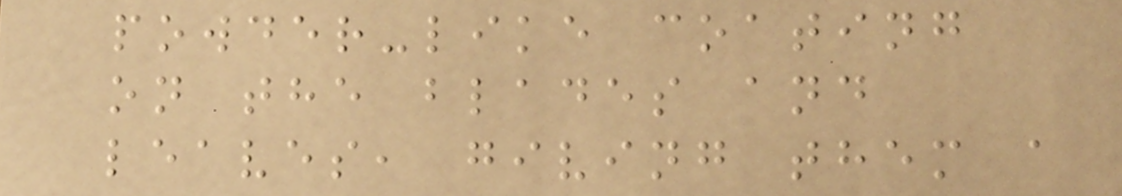powder-like coating
on the blades and
leaves, giving them a
